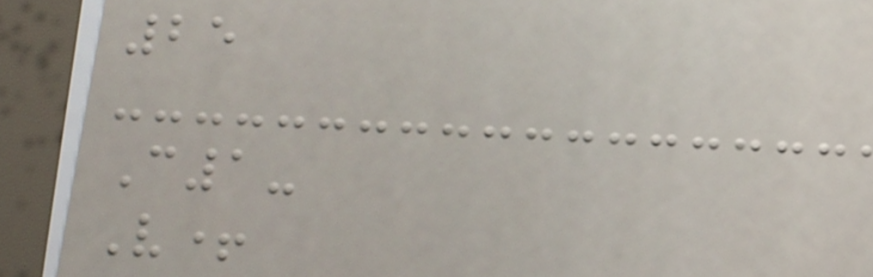25
C1-
V+
